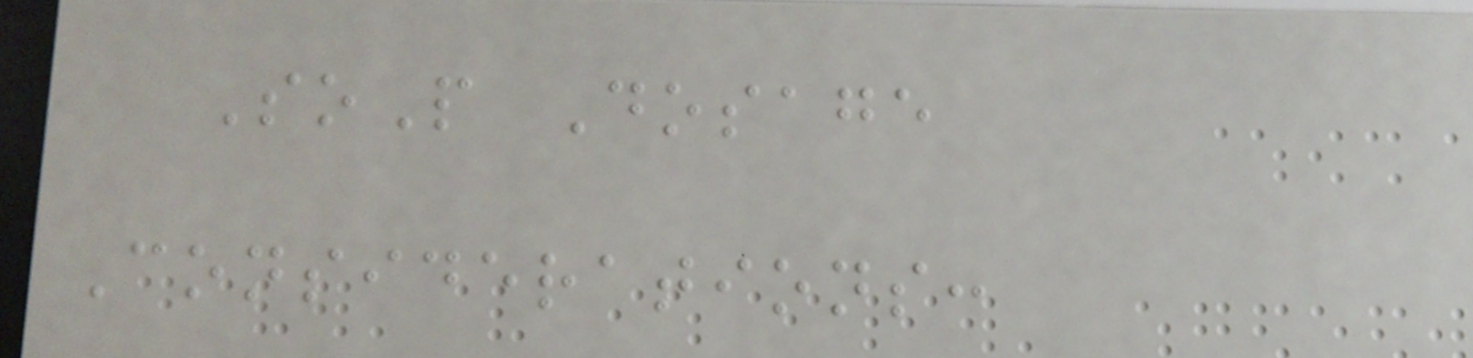SoP Dosage
Considerations:
